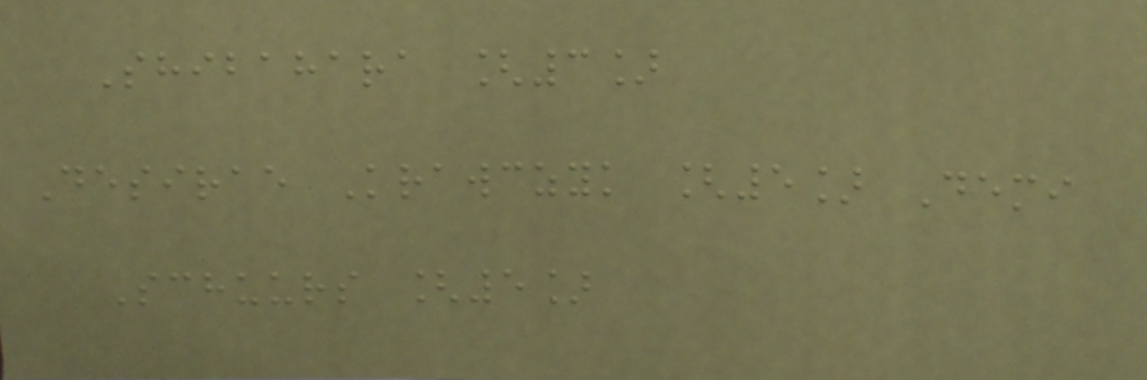Shibahara [3]
Desirae Krawczyk [5] Demi
Schuurs [5]
